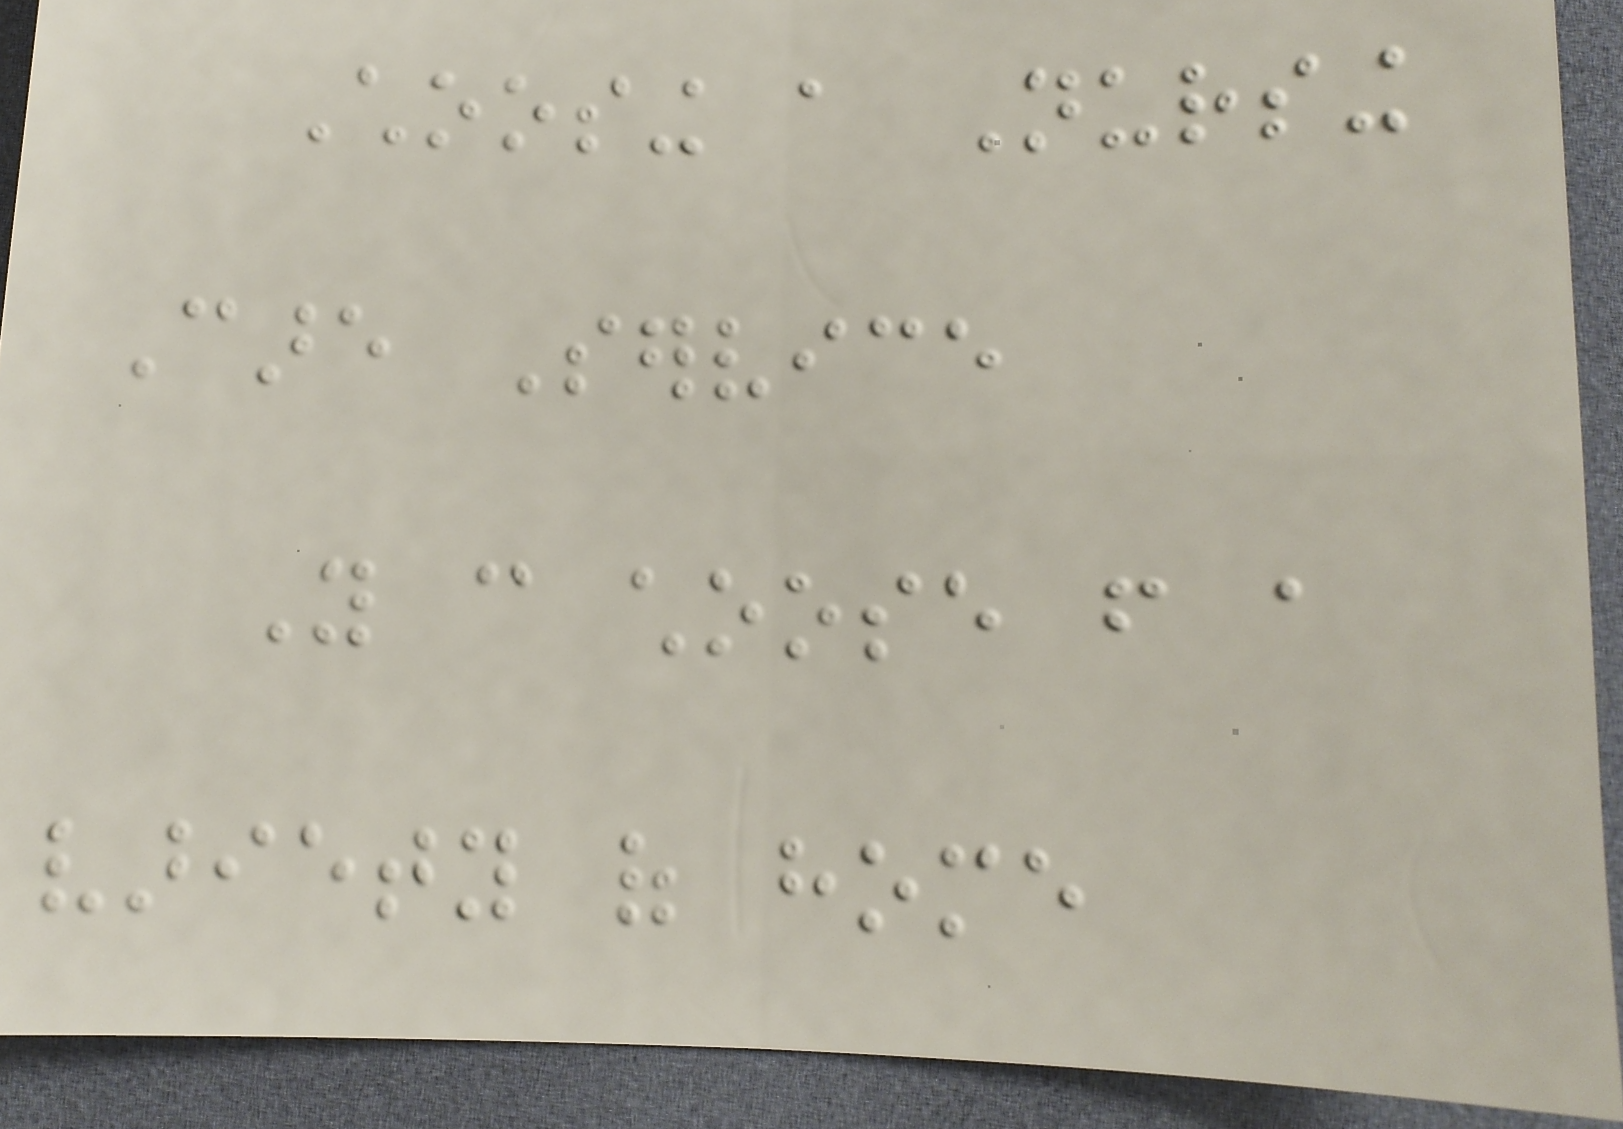Choosing a Nursing
Care Service
You can choose from a
variety of home
